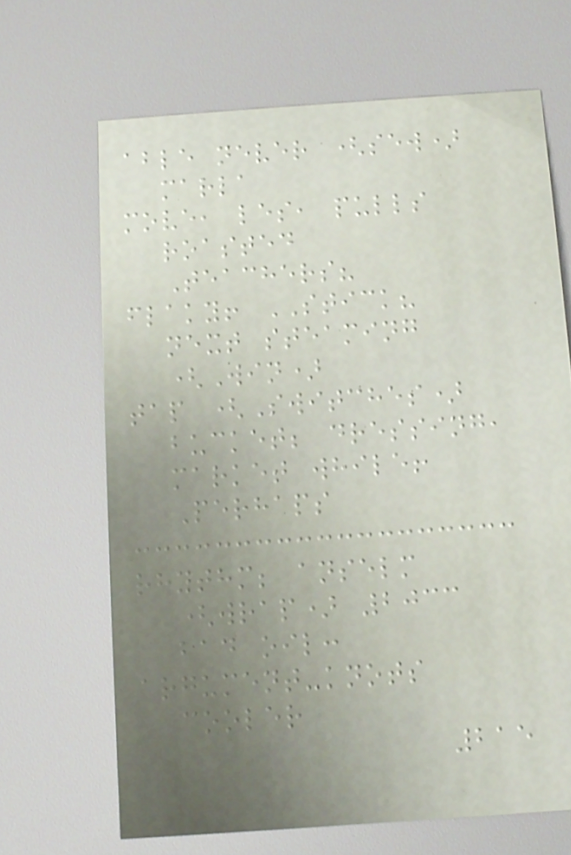able never (sew)
marla
move, les, pulls
roasted
Teachers?
flaky! STICK?
next steaming
(Win)
tap (Switches)
bucket; dressing,
market while!
Perhaps
rhythm; anselm
(wrap) 2033
bad oil:
argument-knots
cooler
215
